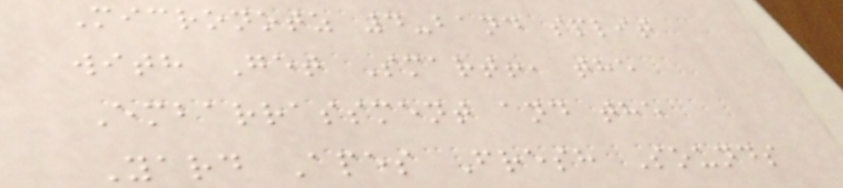Micronotz 4-band split
with Get Smart!, the
Embarrassment and the
Yard Apes Fresh Sounds
